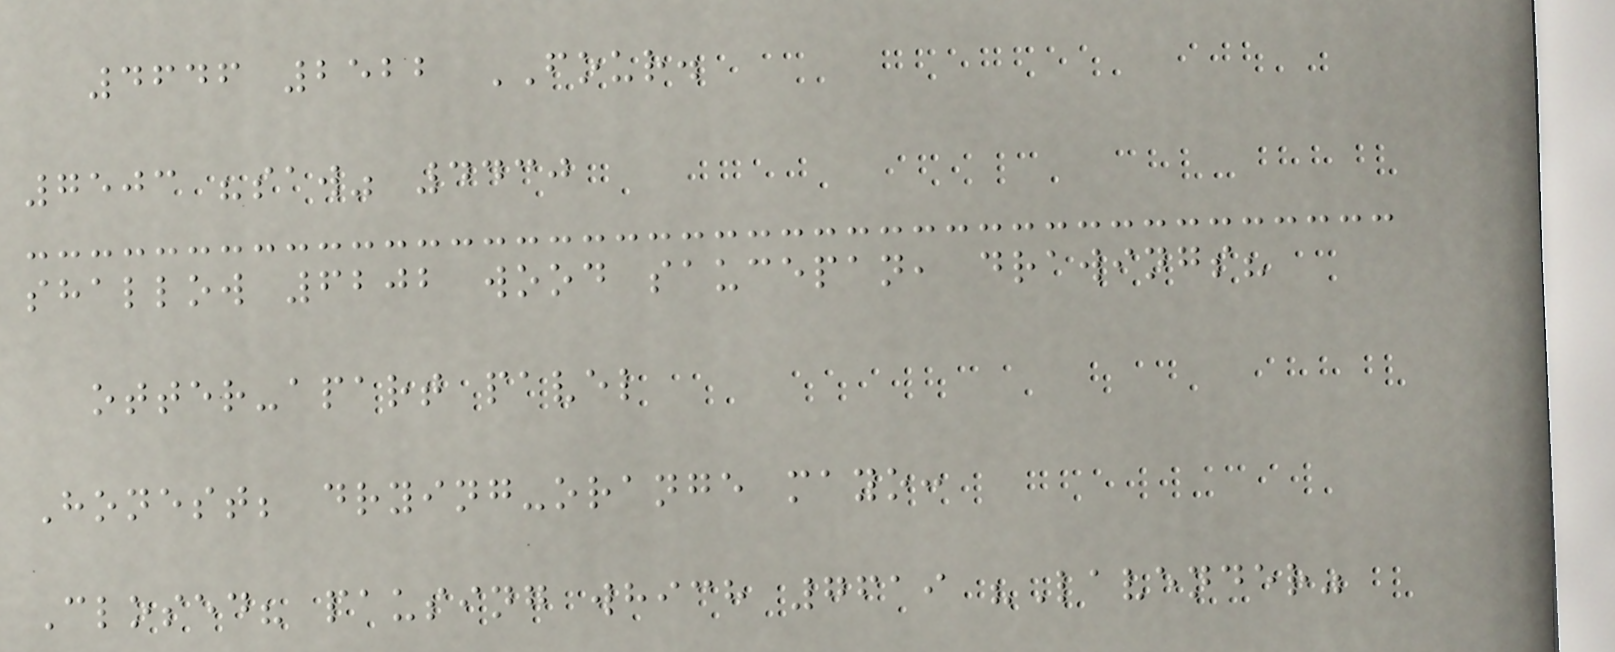4646 2522 FOUR.
7503 "saw" 4430
shallow 6202 wood saucepan, drawings?
otter-apart pavel
Honest; drying-orange mayo:
Closed? pausing which 7619 "Lavender"
